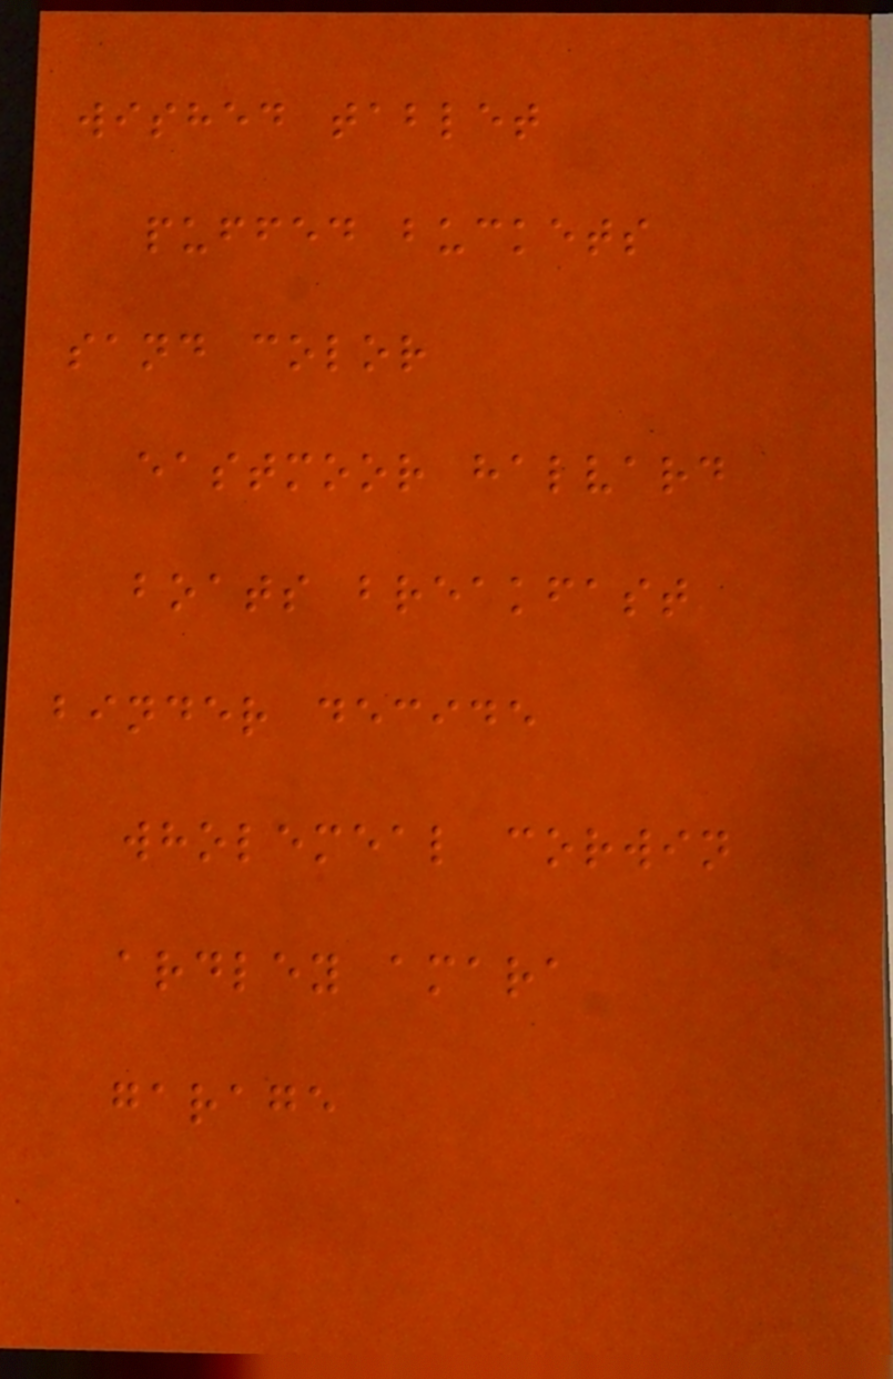wished tablet
puffed buckets
sand color
eastmoor halvard
boats breakfast
binder decide
wholemeal corwin
ardley amara
garage
